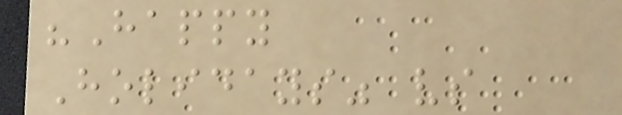"Happy
Holidays" vs
